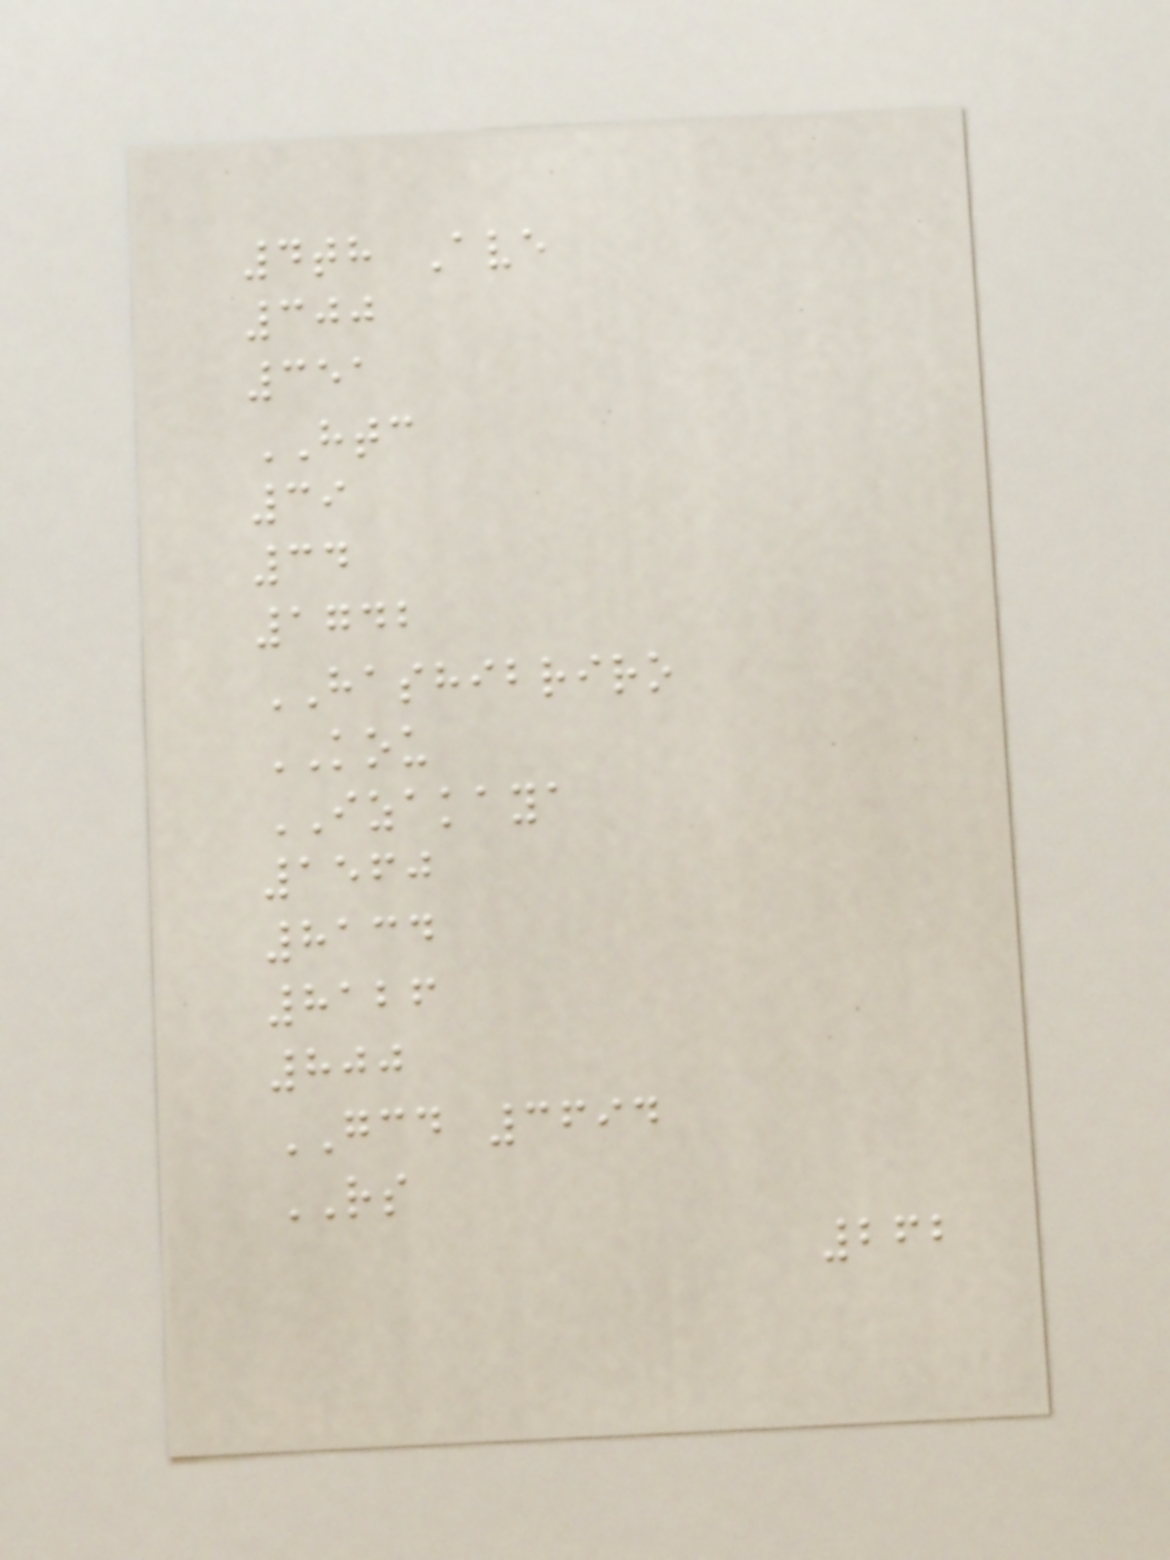4th Ave
300
351
HTC
39
34
1742
HASHIBRIRO
KOU
IZAKAYA
1560
8134
8126
800
GCD 3694
RS
262
